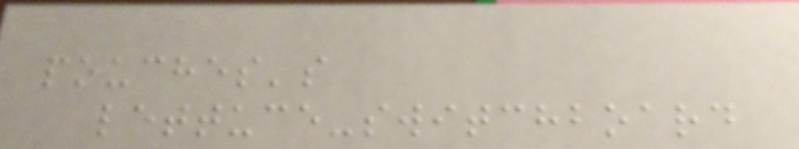pouches's
lettuce-switchboard
